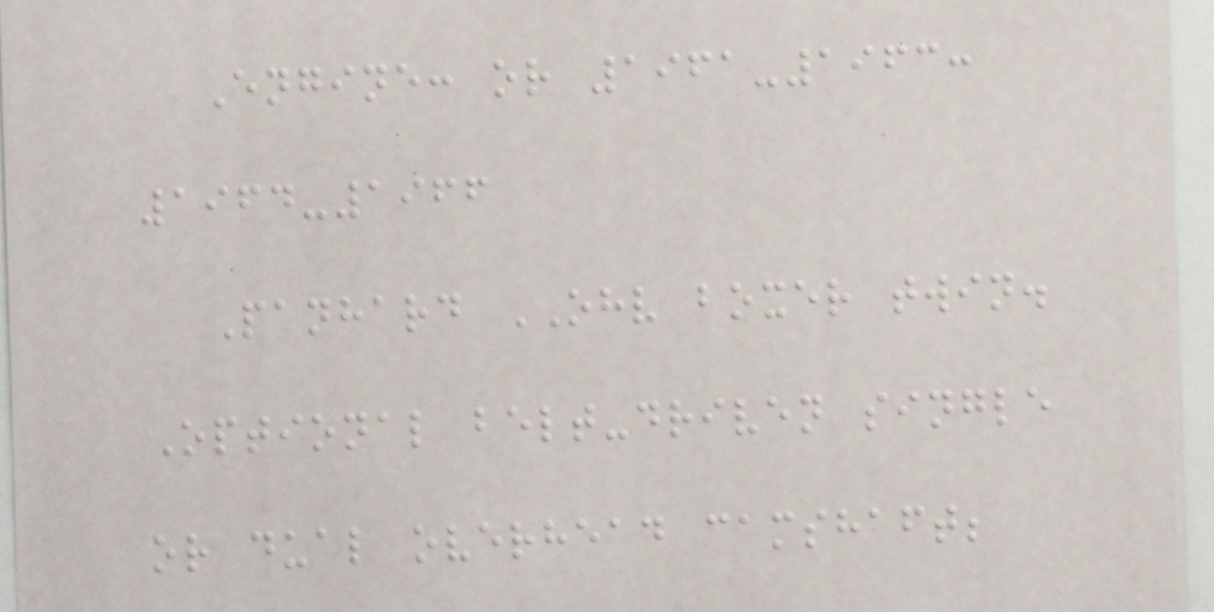Engine: or 1961-1963:
1964-1966
Panhard OHV boxer twin.
Optional belt-driven single
or dual overhead camshaft;
